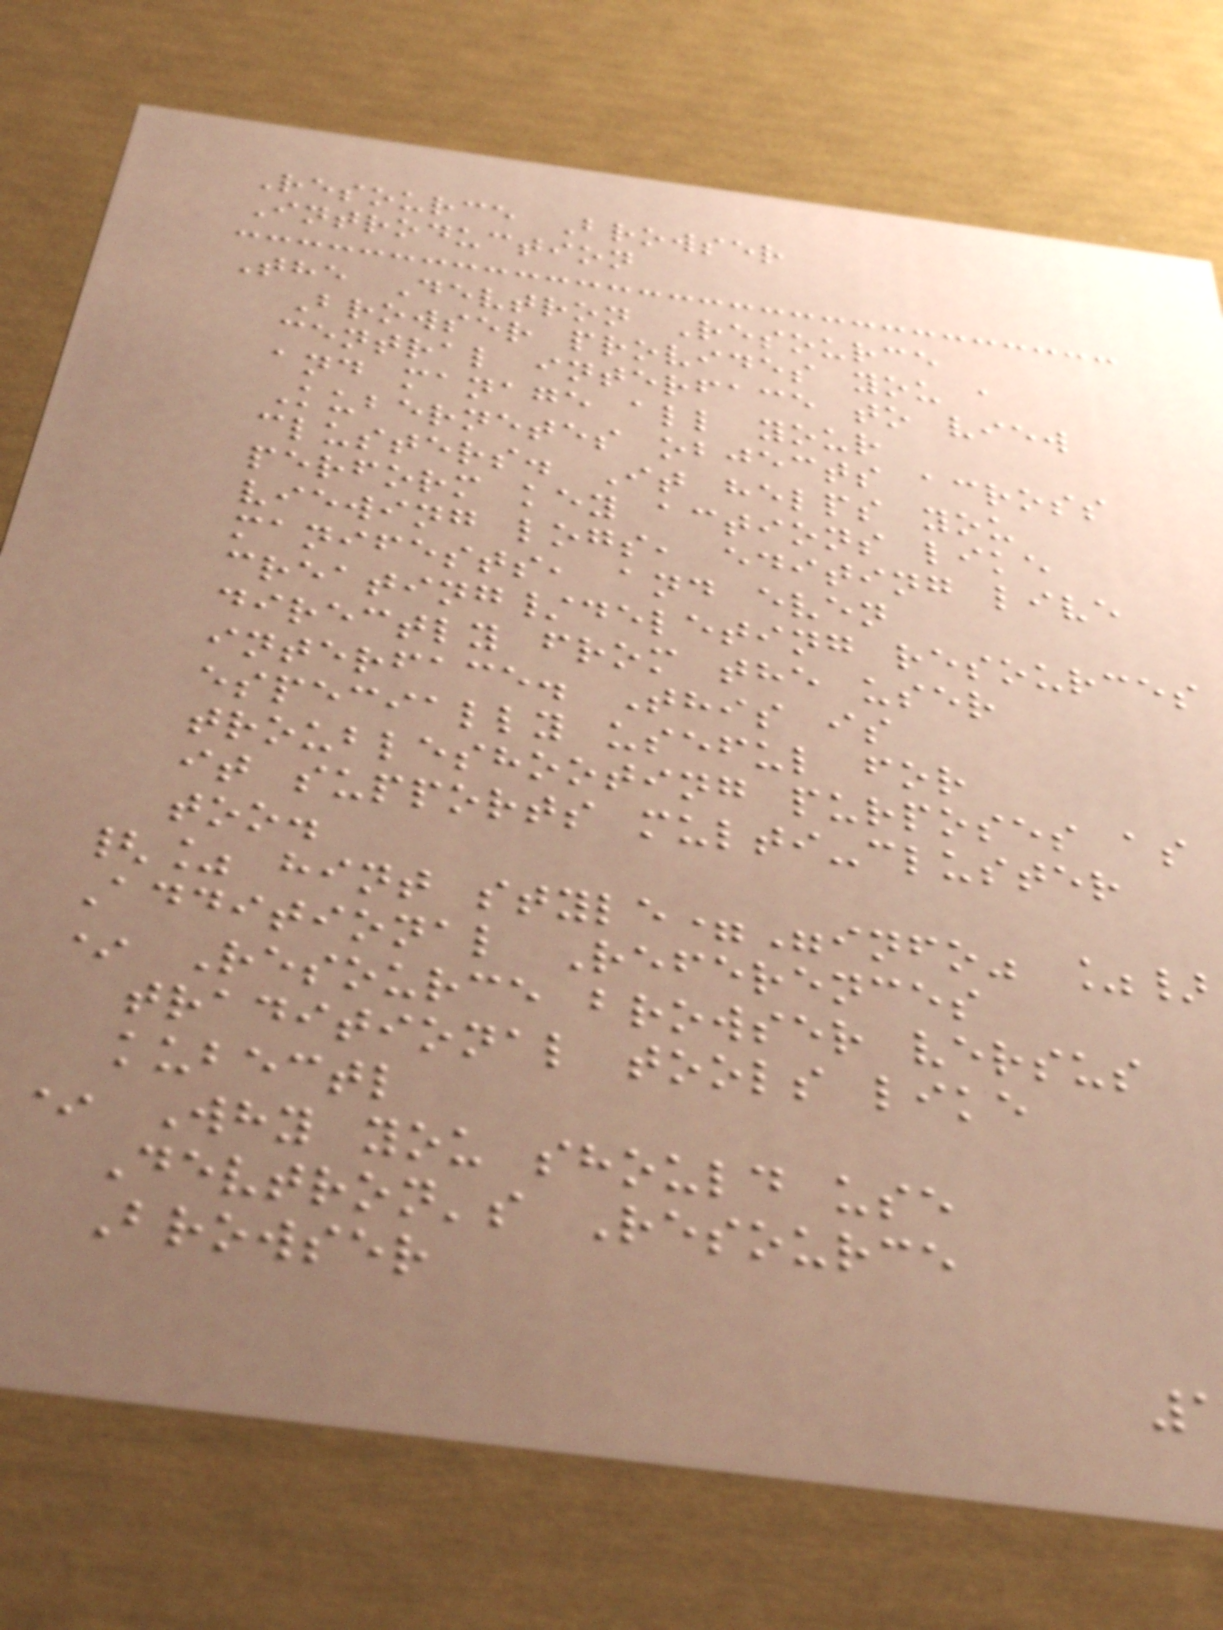Resource Browser
Introduction
The Devtron Resource
Browser provides you a
central interface to view
and manage all your
Kubernetes objects across
clusters. It helps you
perform key actions like
viewing logs, editing live
manifests, and even
creating/deleting resources
directly from the user
interface. This is
especially useful for
troubleshooting purposes as
it supports multi-cluster
too.
{% hint style="info" %}
Additional References
* Resource browser versus
traditional tools like
kubectl
* Why you should use
Devtron's Resource
Browser
